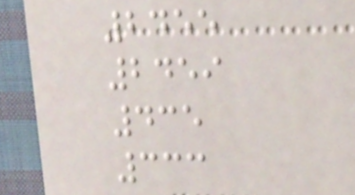2455
2459
435
333
